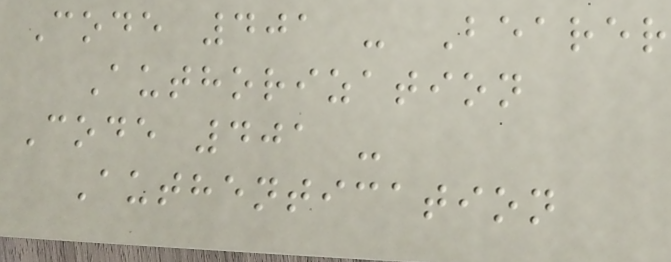Code 401 - Bearer
Authorization
Code 401 -
Authentication
